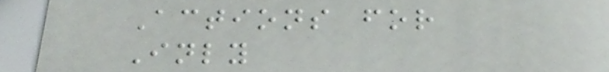Actions for
Inly
